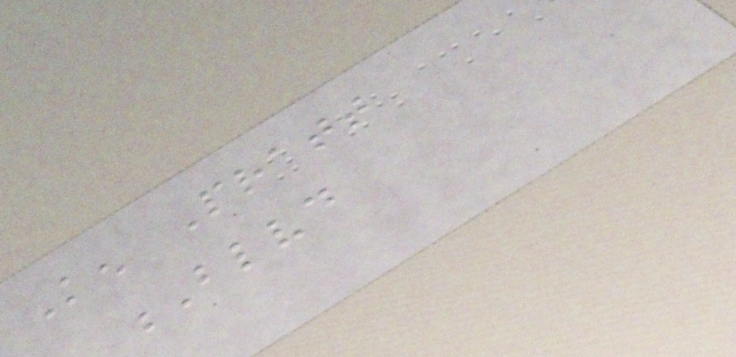Ken Pratt
Blvd
